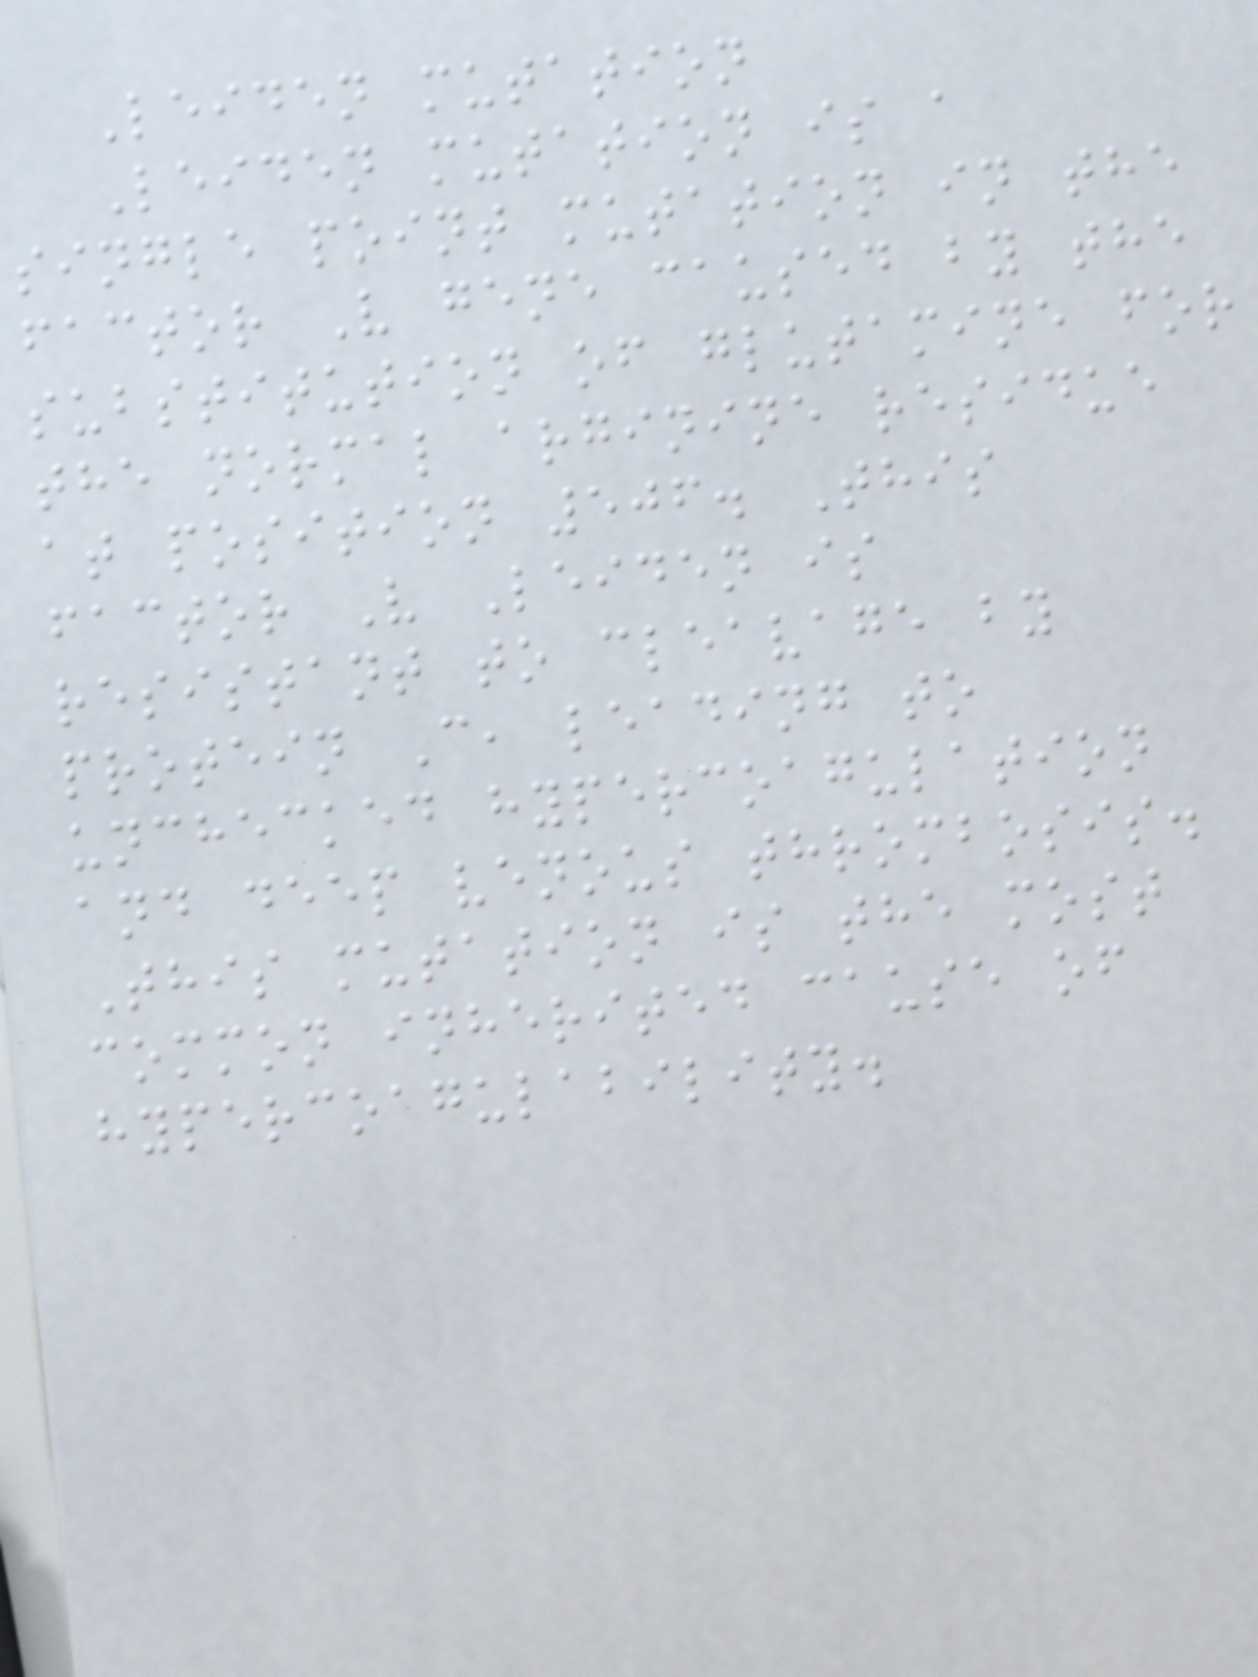Leiden mutation
Leiden mutation is a
single point mutation in the
factor V gene caused by the
substitution of glutamine for
the normal arginine residue
at position 506. This
factor V Leiden is
resistant to cleavage by
protein C, leading to
unchecked hypercoagulation
and deep venous thrombosis.
This mutation is the most
common inherited cause of
hypercoagulability.
